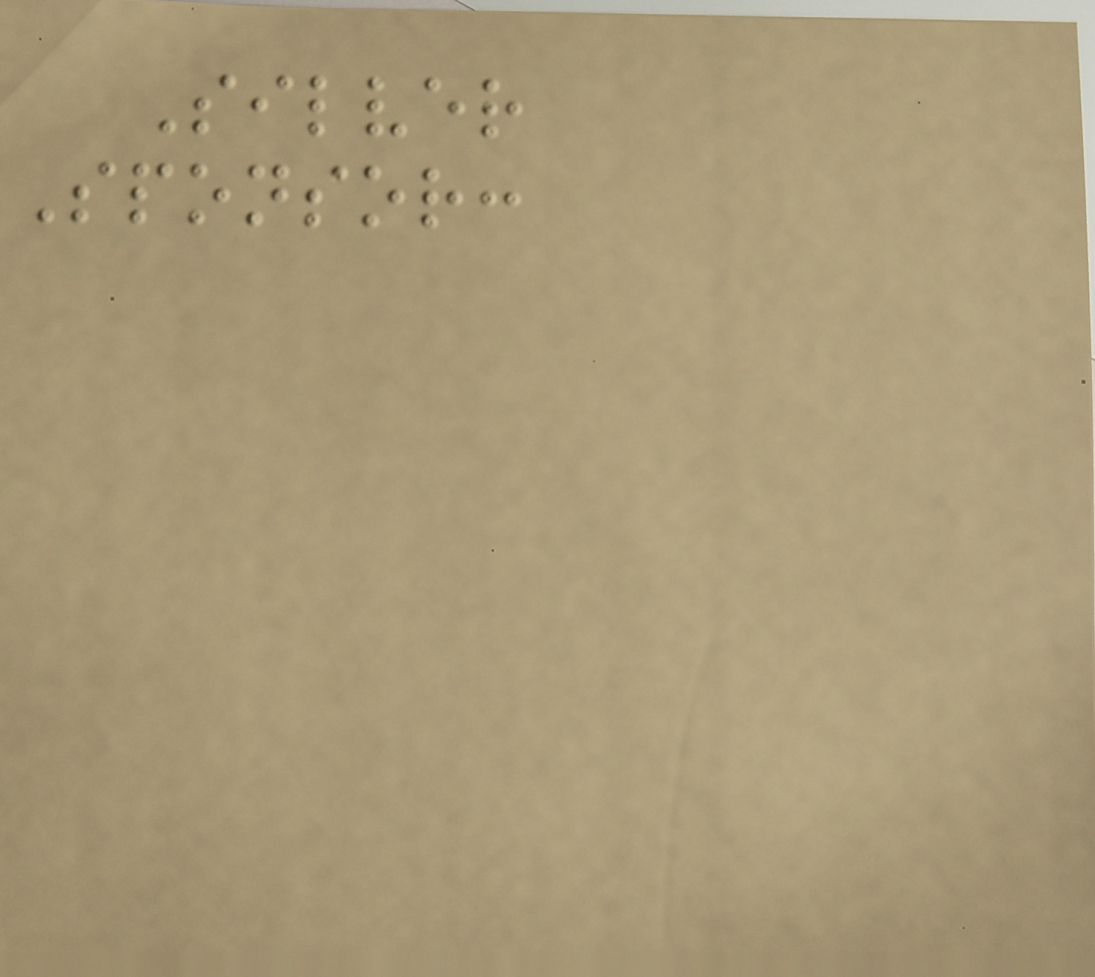Silver
Sponsor:
